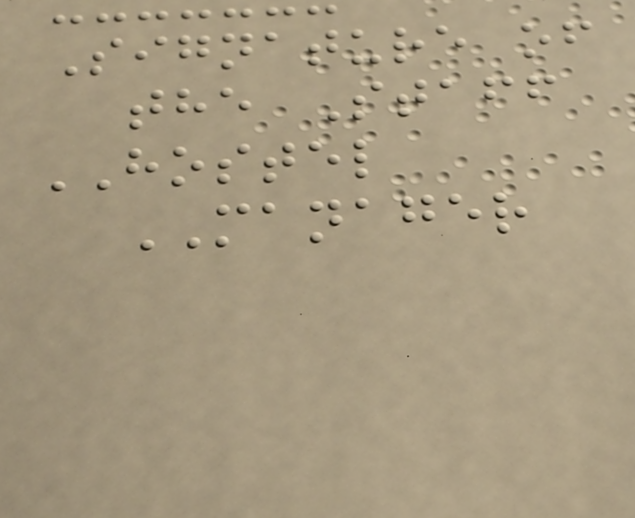Signature of
the Staff
HOSTEL
MANAGER
